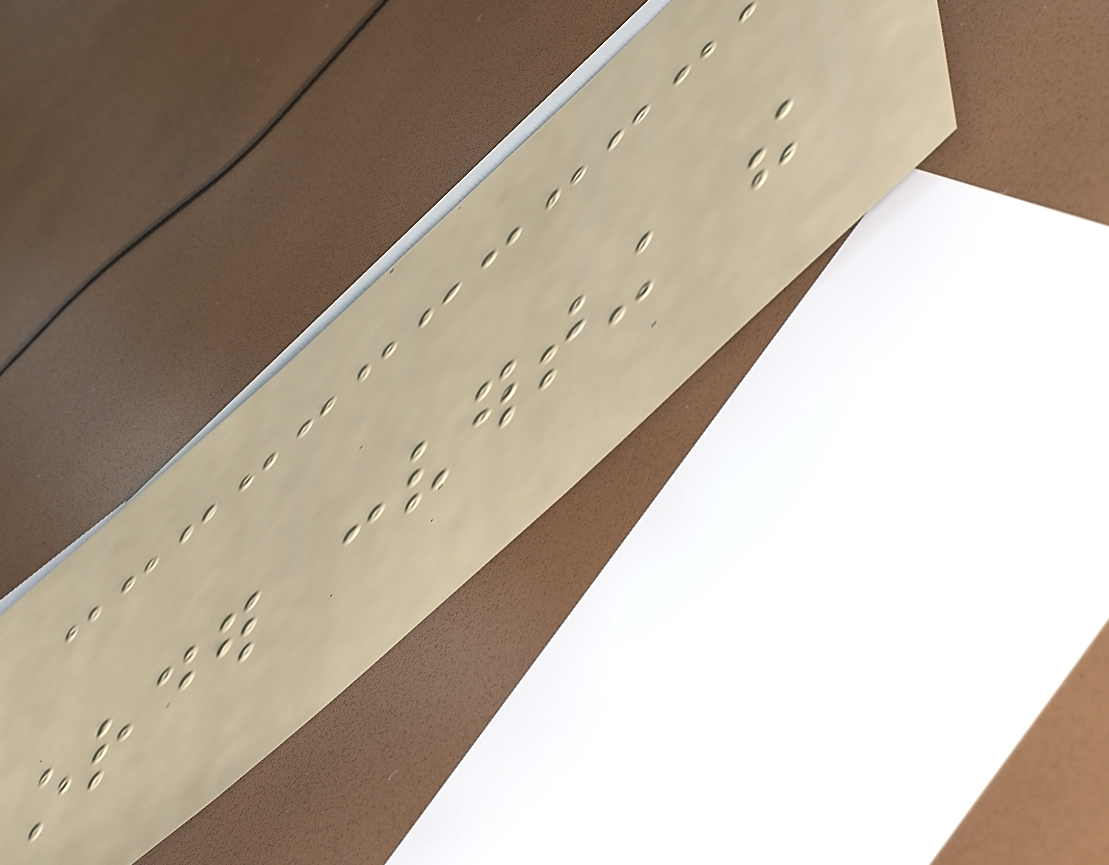order converting the
